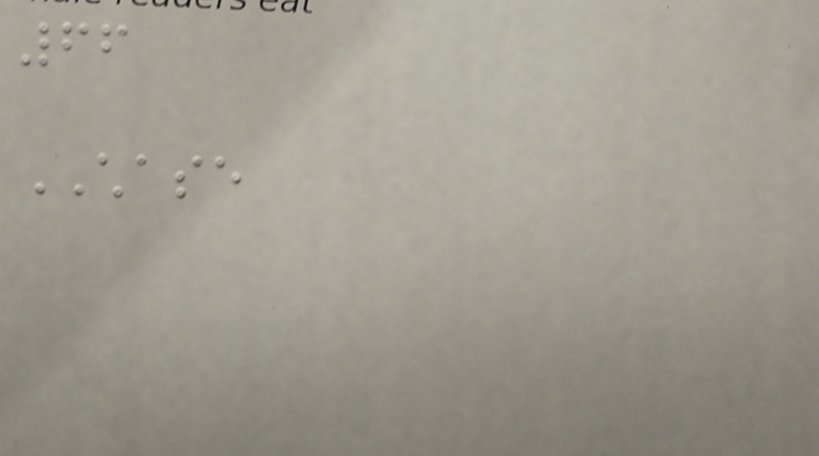66
CHASE
